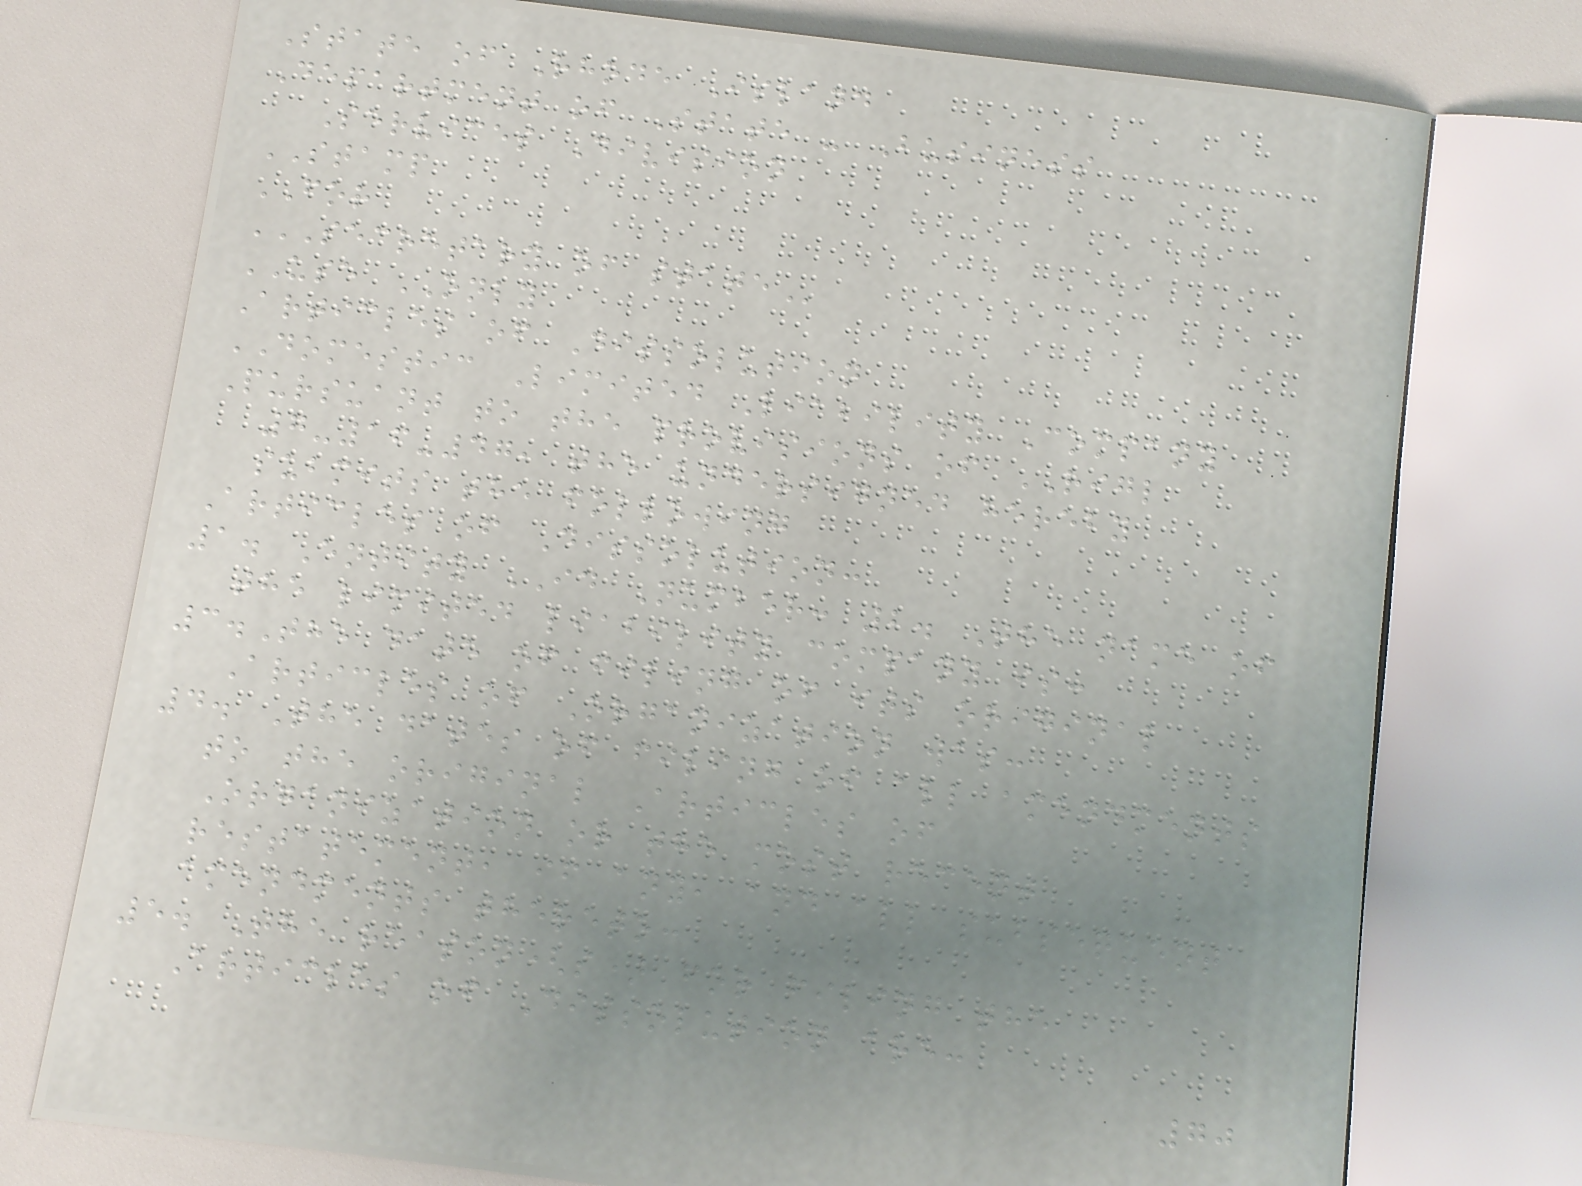State of Rhode Island
Department of State - Business
Services Division
STAMP
FOR
SECRETARY OF STATE
USE ONLY
Articles of Dissolution
DOMESTIC Limited Liability Company
Pursuant to the provisions of RIGL
7-16-47, the undersigned hereby
submits the following
Articles of Dissolution:
1. Entity ID Number: 2. The name of
the limited liability company is:
3.The date of filing of its original
Articles of Organization was:
4. The dates of filing of all amendments
to the original Articles of
Organization or the most recent
restatement, if any, and all subsequent
amendments thereto:
5. The reason(s) for filing the
Articles of Dissolution are:
70
